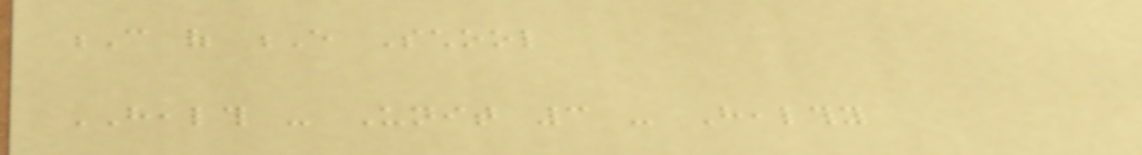C of E School
HEALTH - Unit 3 - Healthy
